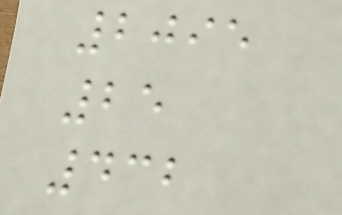2095
25
432
